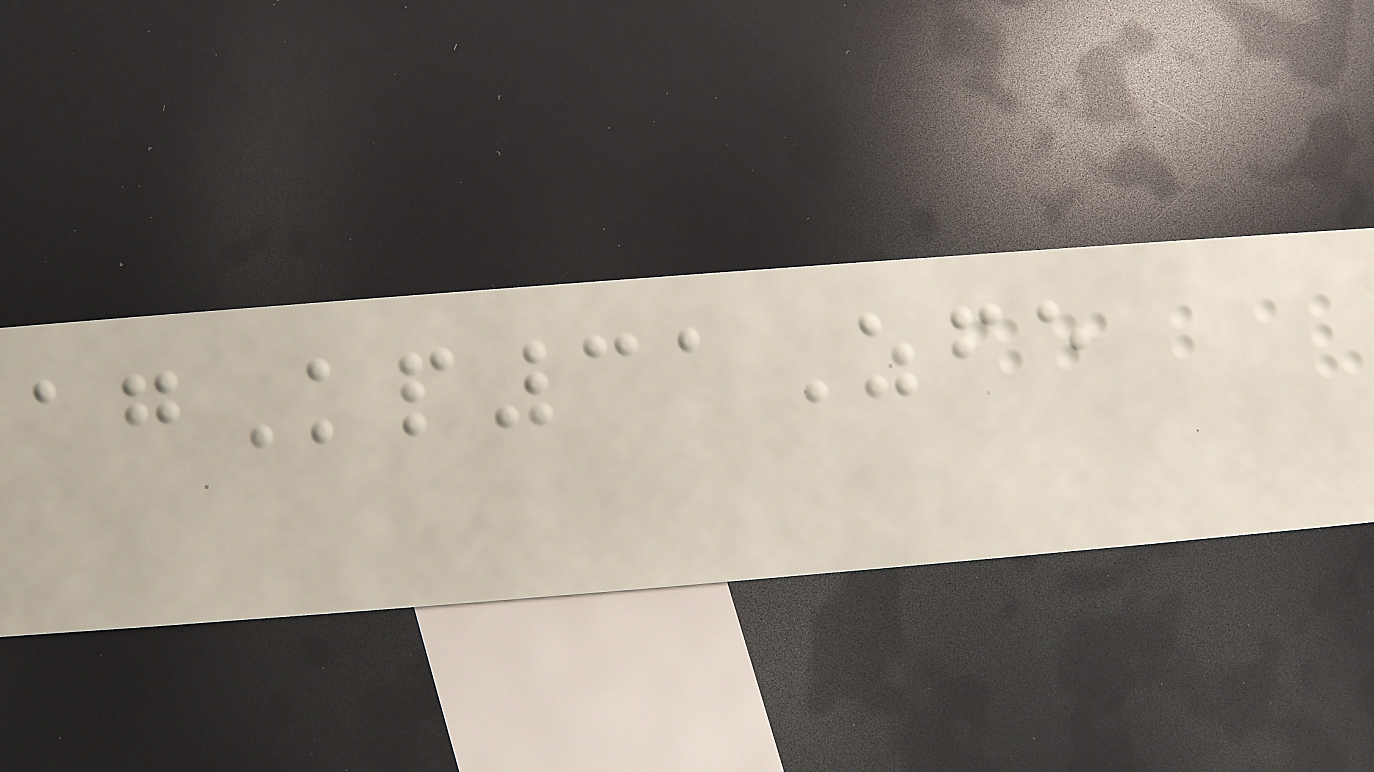agKp31Zfe
